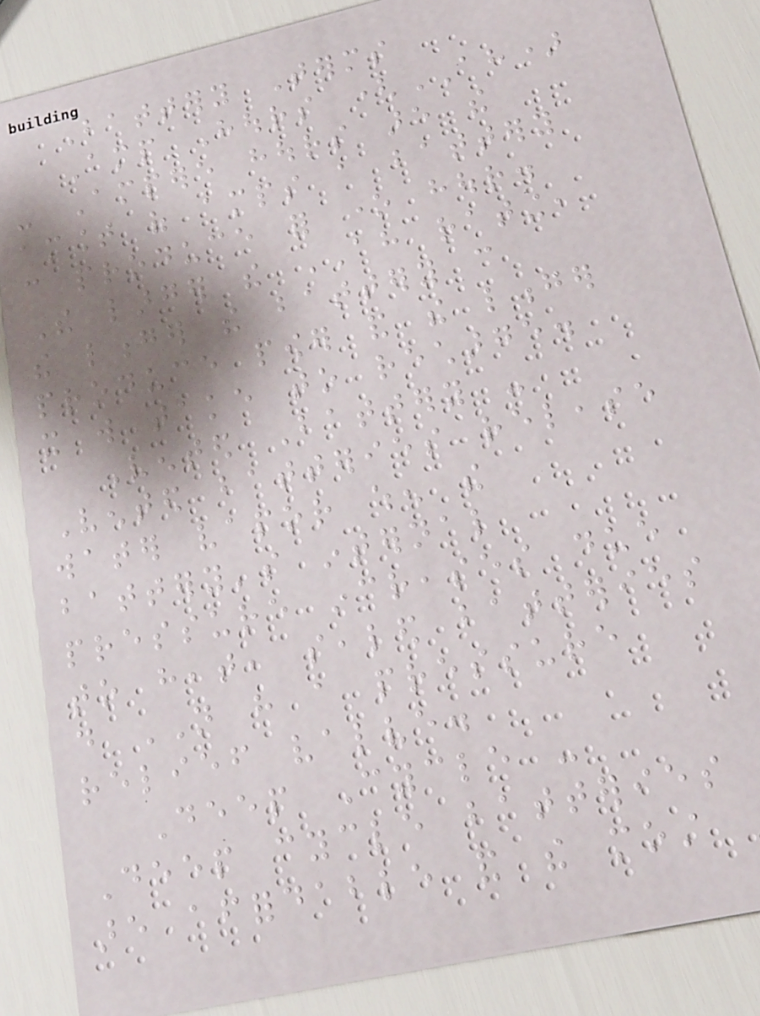Battery Terms
Amp Hours (AH)
- Ampere hours are the
amount of amps a battery
can produce for one hour.
The larger the AH rating,
the longer the battery can
produce power and the longer
it will take to recharge.
Vented Battery -
Vented batteries release
water vapor when the
battery's internal
pressure increases due
to heat, sealed batteries
do NOT have a pressure
relief valve.
Deep Cycle -
Deep cycle batteries
are affordable and the most
